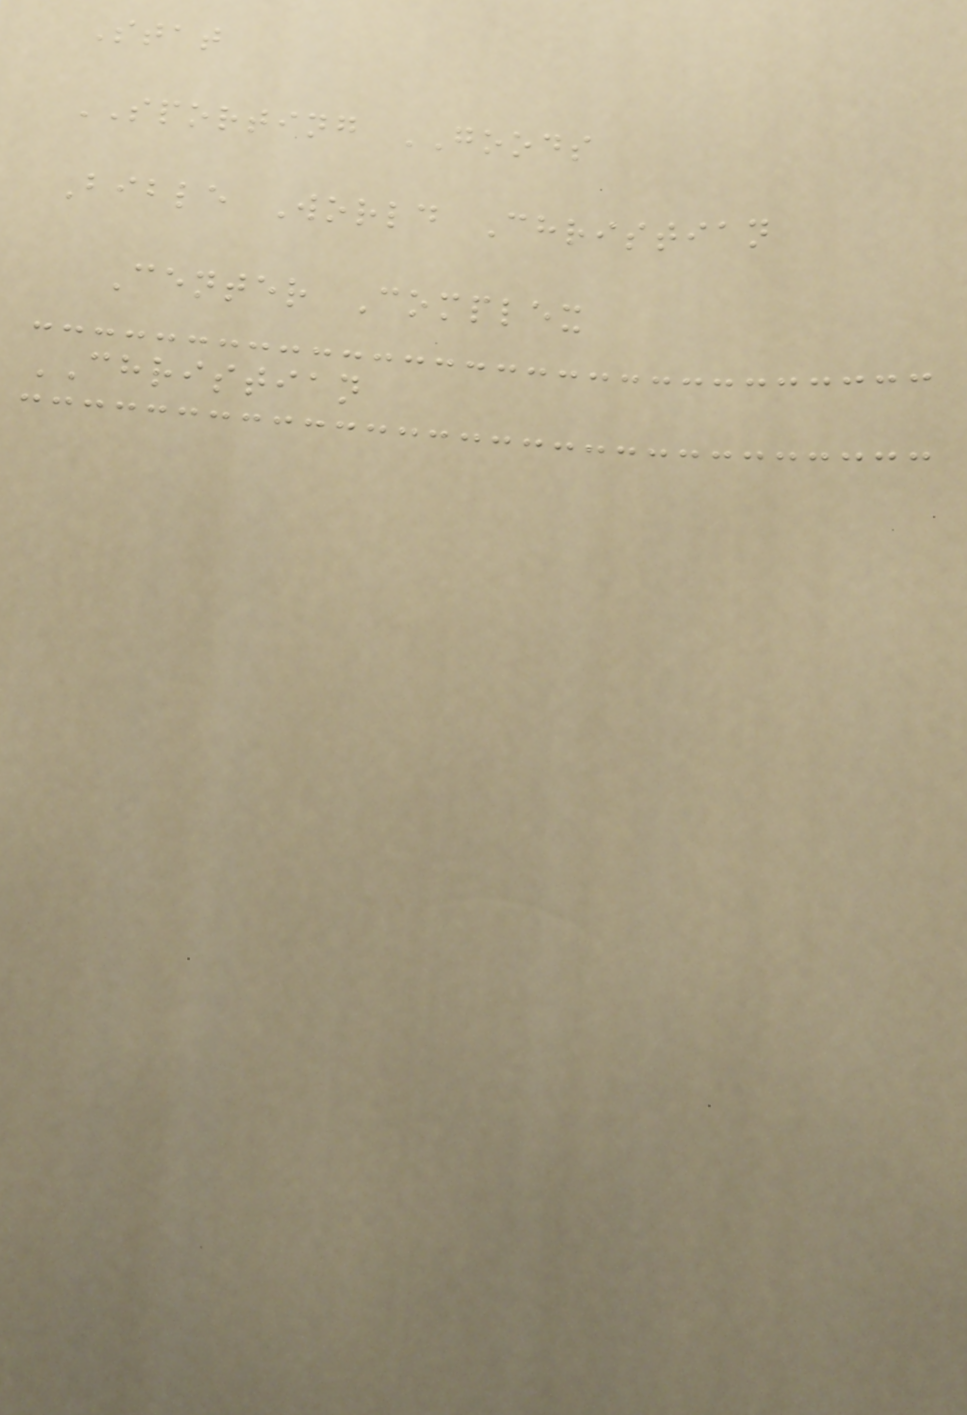Stat
SPORTING GOODS
Bible World Christian
Center Complex
CHRISTIAN
